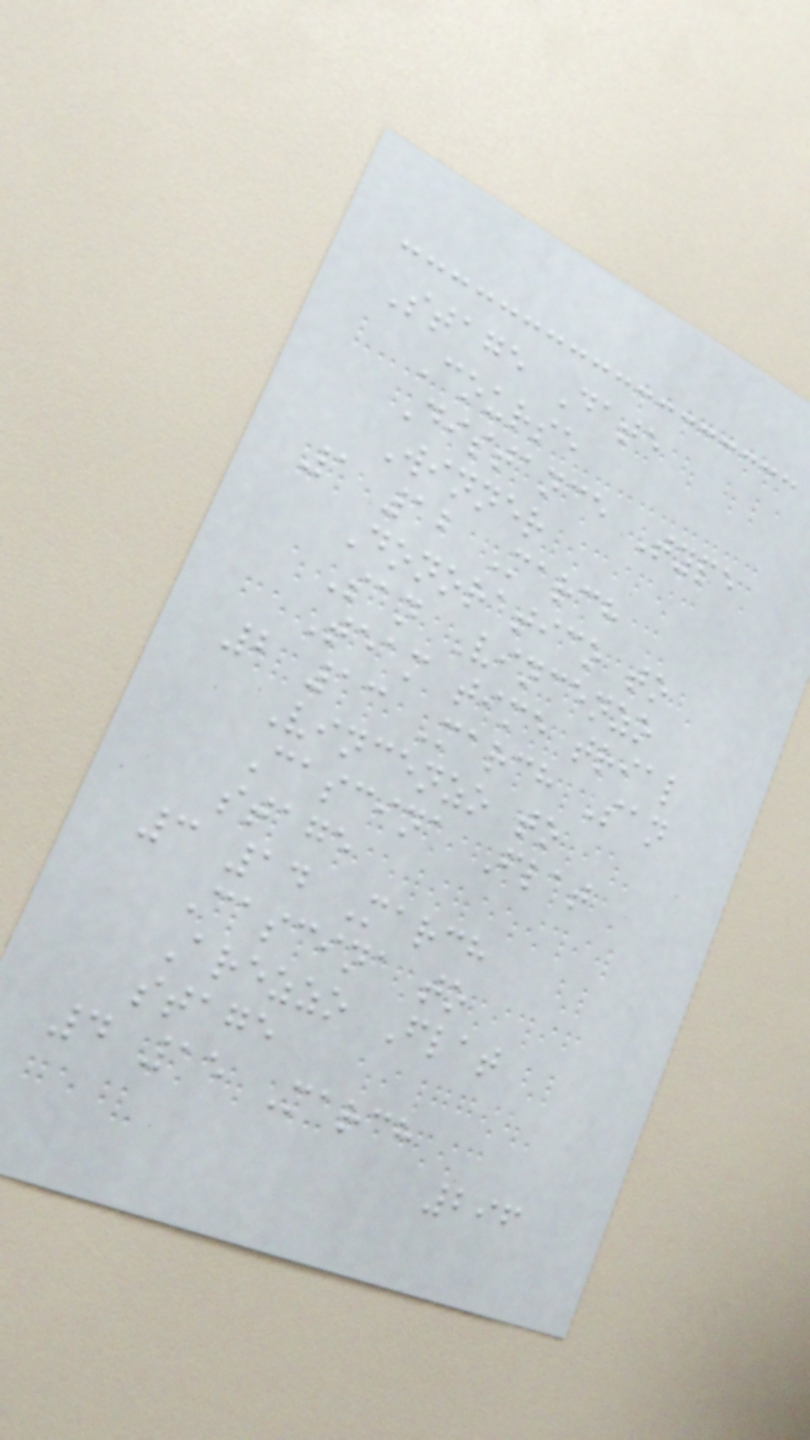Stage Date
Course
Distance Type
Winner
1 12 March
Donoratico to
San Vincenzo
Team time trial
2 13 March San
Vincenzo to
Cascina Flat
stage
3 14 March
Cascina to
Arezzo Flat
stage
4 15 March
296
